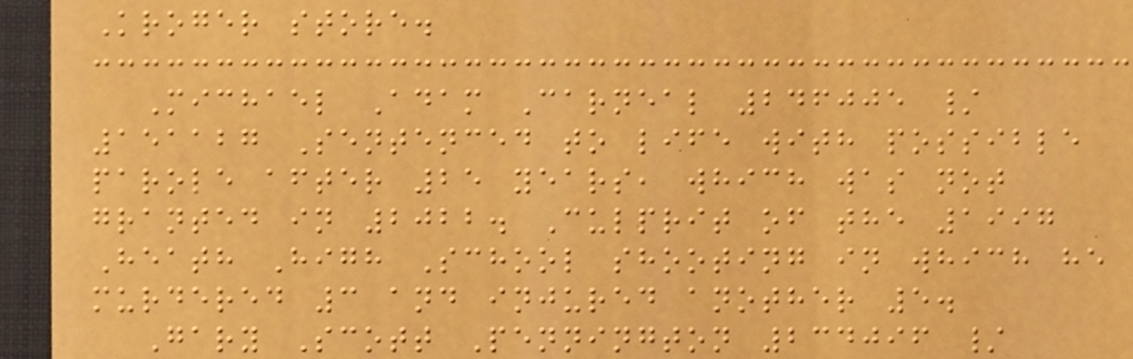Kroger store.
Michael Adam Carneal 246005 /
151127 Sentenced to life with possible
parole after 25 years, which was not
granted in 2022. Culprit of the 1997
Heath High School shooting in which he
murdered 3 and injured another 5.
Gary Scott Pennington 234096 /
